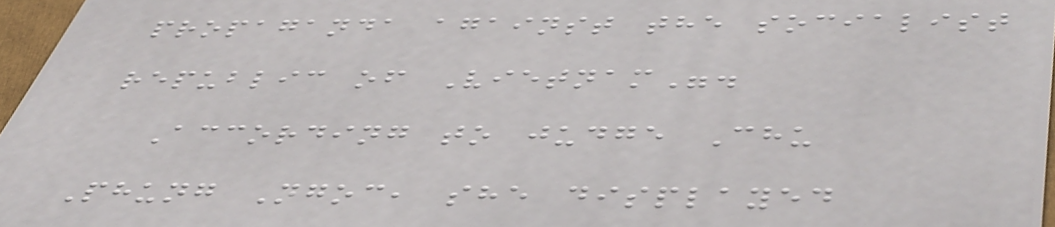propaganda against the socialist
republic of Vietnam".
According to judge Chu
Phung Ngoc, she displayed
